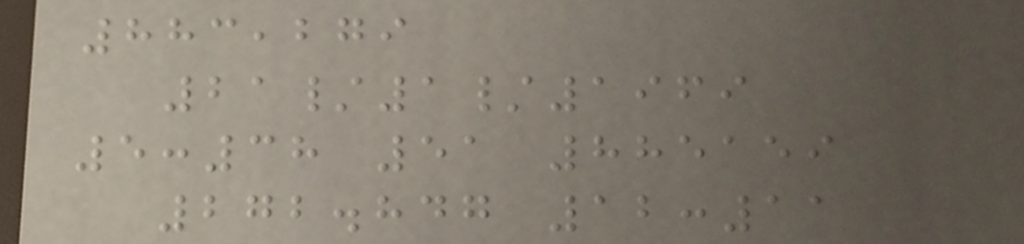883,279
21/1/1969
5:38 51 885159
272.847 12:11
